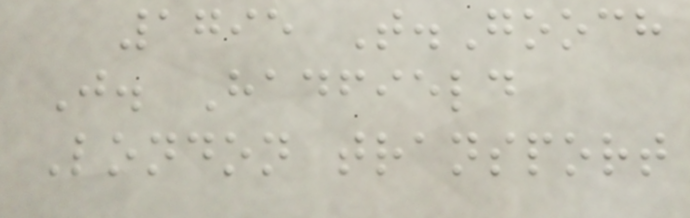1795 T.Gooch
J. Hadfield
London transport
